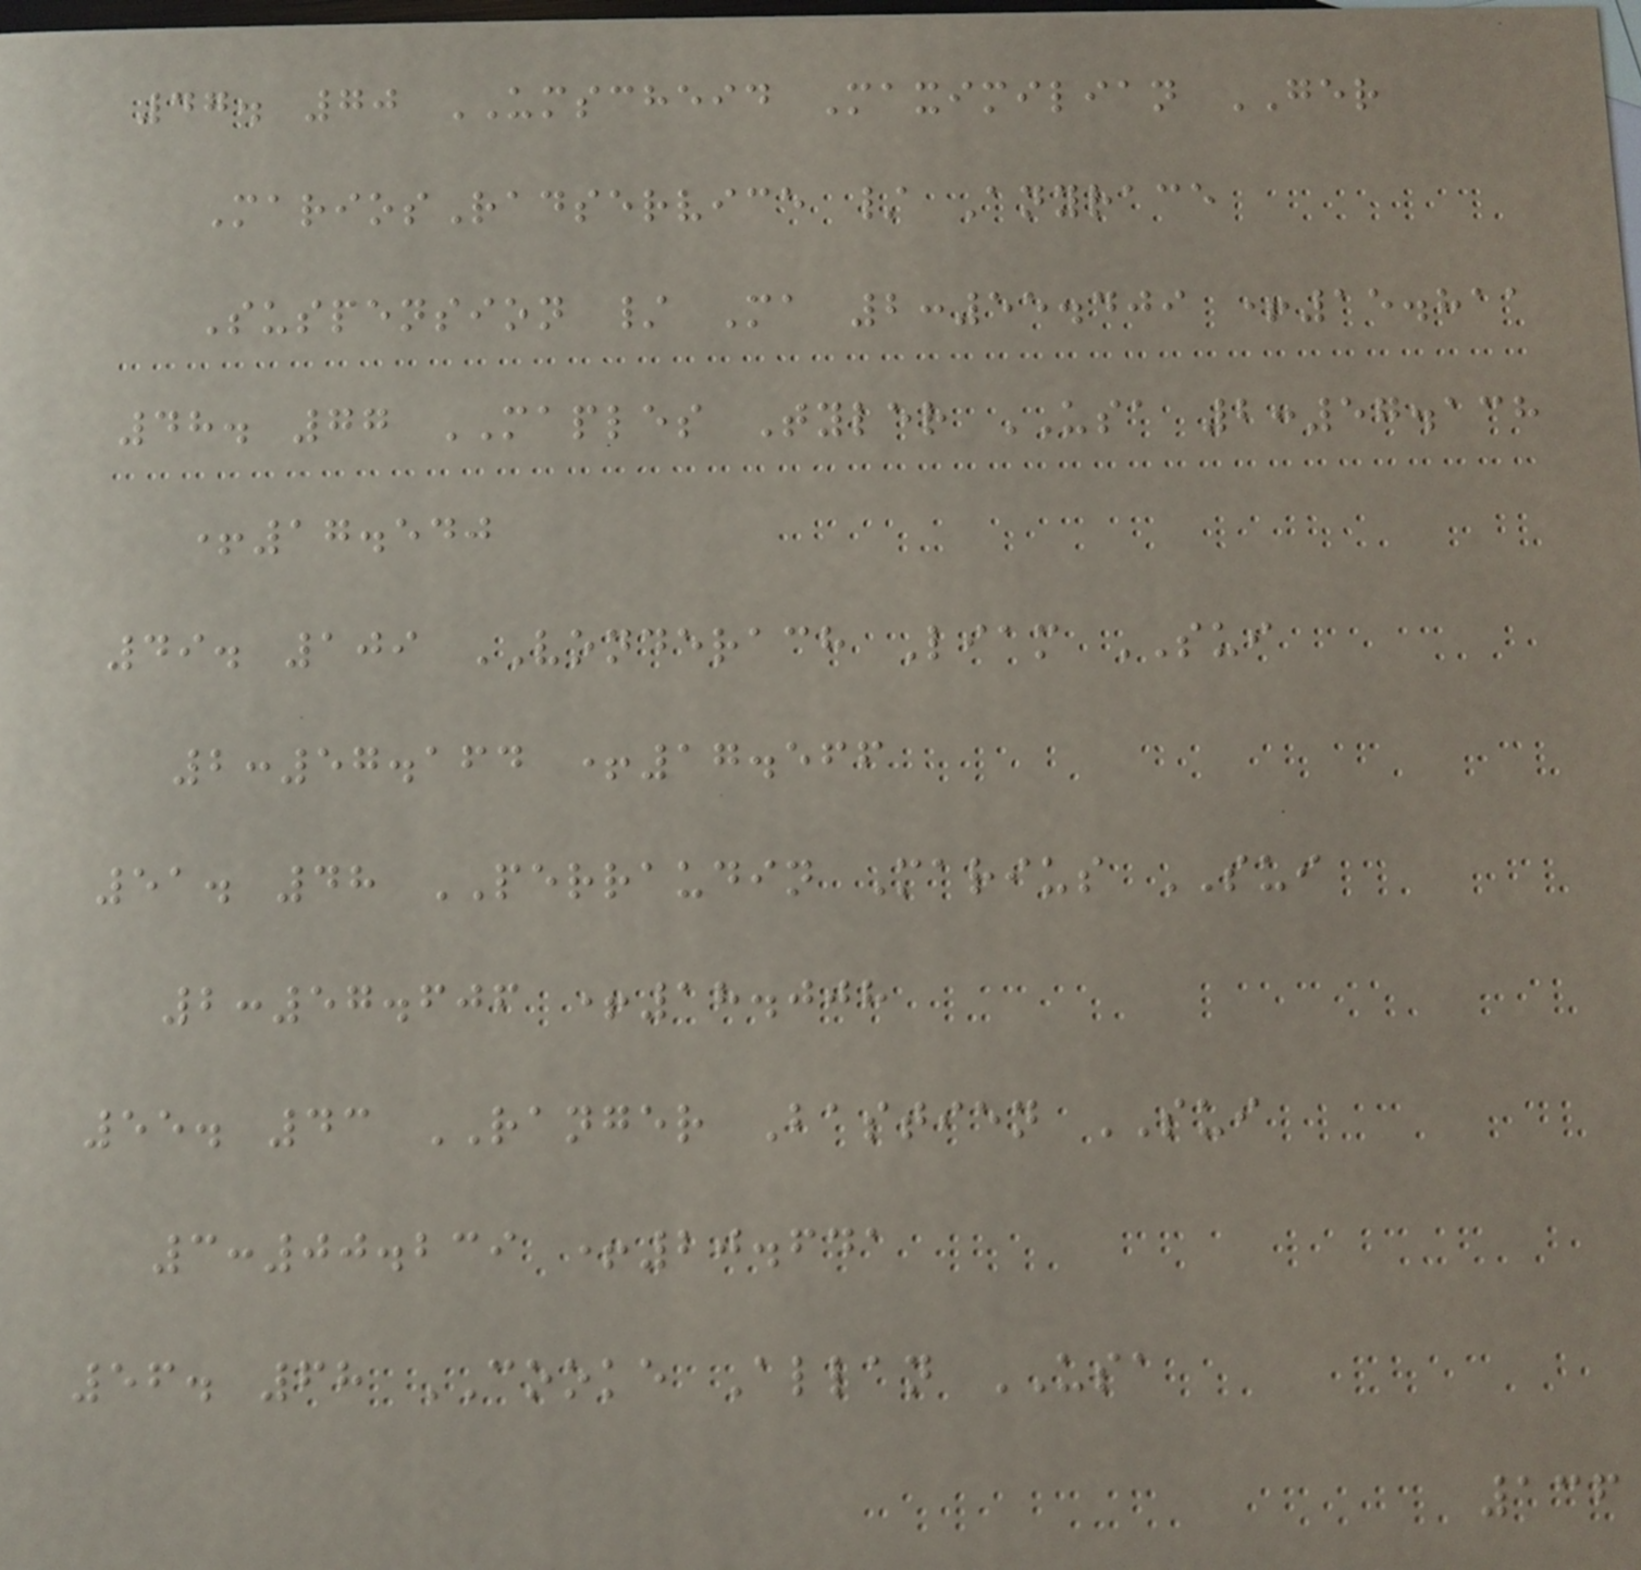47. 70 UMSCHEID Maximilian GER
MariosRadservice / Anyrace
Suspension / Ma 2:55.409 +15.811
48. 77 MAPLES Tyler USA 2:57.138
+17.540
49. 109 VONDERACH Liam SUI
2:57.164 +17.566
51. 48 PERRAUDIN Marius SUI
2:57.606 +18.008
55. 43 RANGER Bastien SUI
3:00.239 +20.641
56. 68 COOKE Allan USA
136
